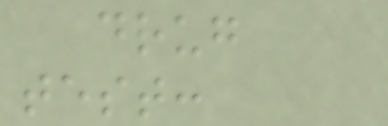drug
test:
